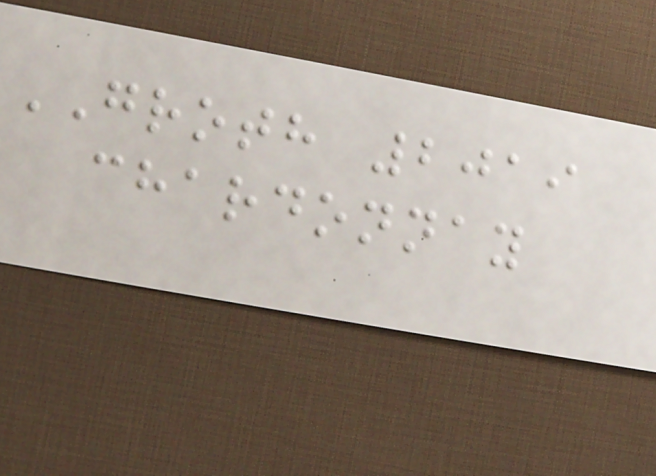GROTH 2019
chardonnay
